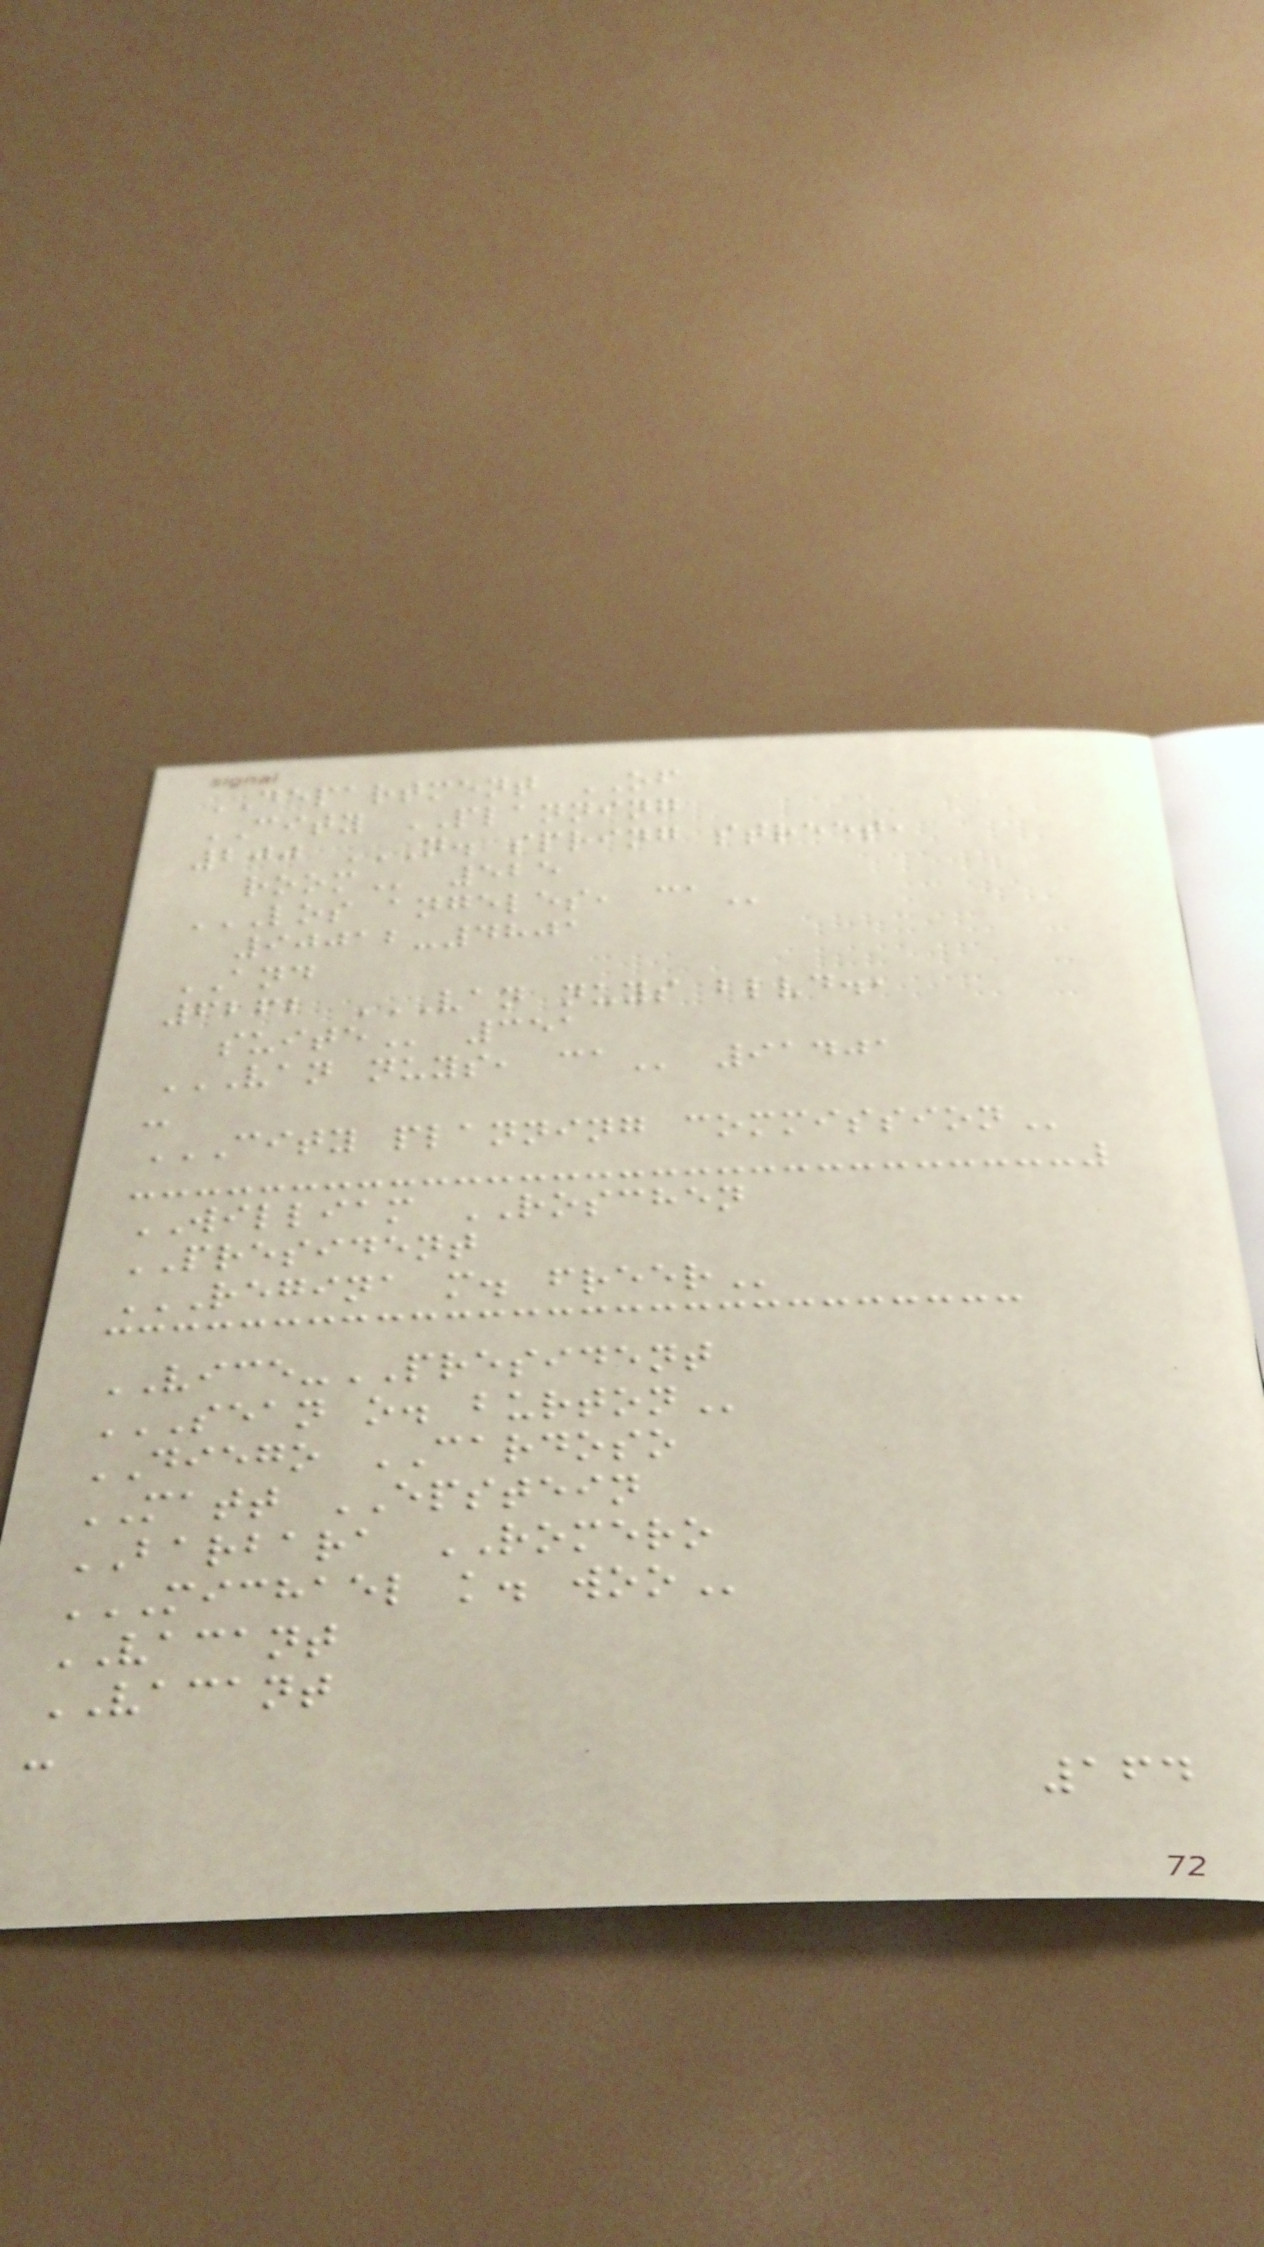DEPARTMENT OF
CITY PLANNING
200 N. SPRING STREET,
ROOM 525
LOS ANGELES, CA
90012-4801
AND
6262 VAN NUYS BLVD.,
SUITE 351
VAN NUYS, CA 91401
-
CITY PLANNING COMMISSION
WILLIAM ROSCHEN
PRESIDENT
REGINA M. FREER
VICE-PRESIDENT
SEAN O. BURTON
DIEGO CARDOSO
MATT EPSTEIN
BARBARA ROMERO
MICHAEL K. WOO
VACANT
VACANT
-
164
